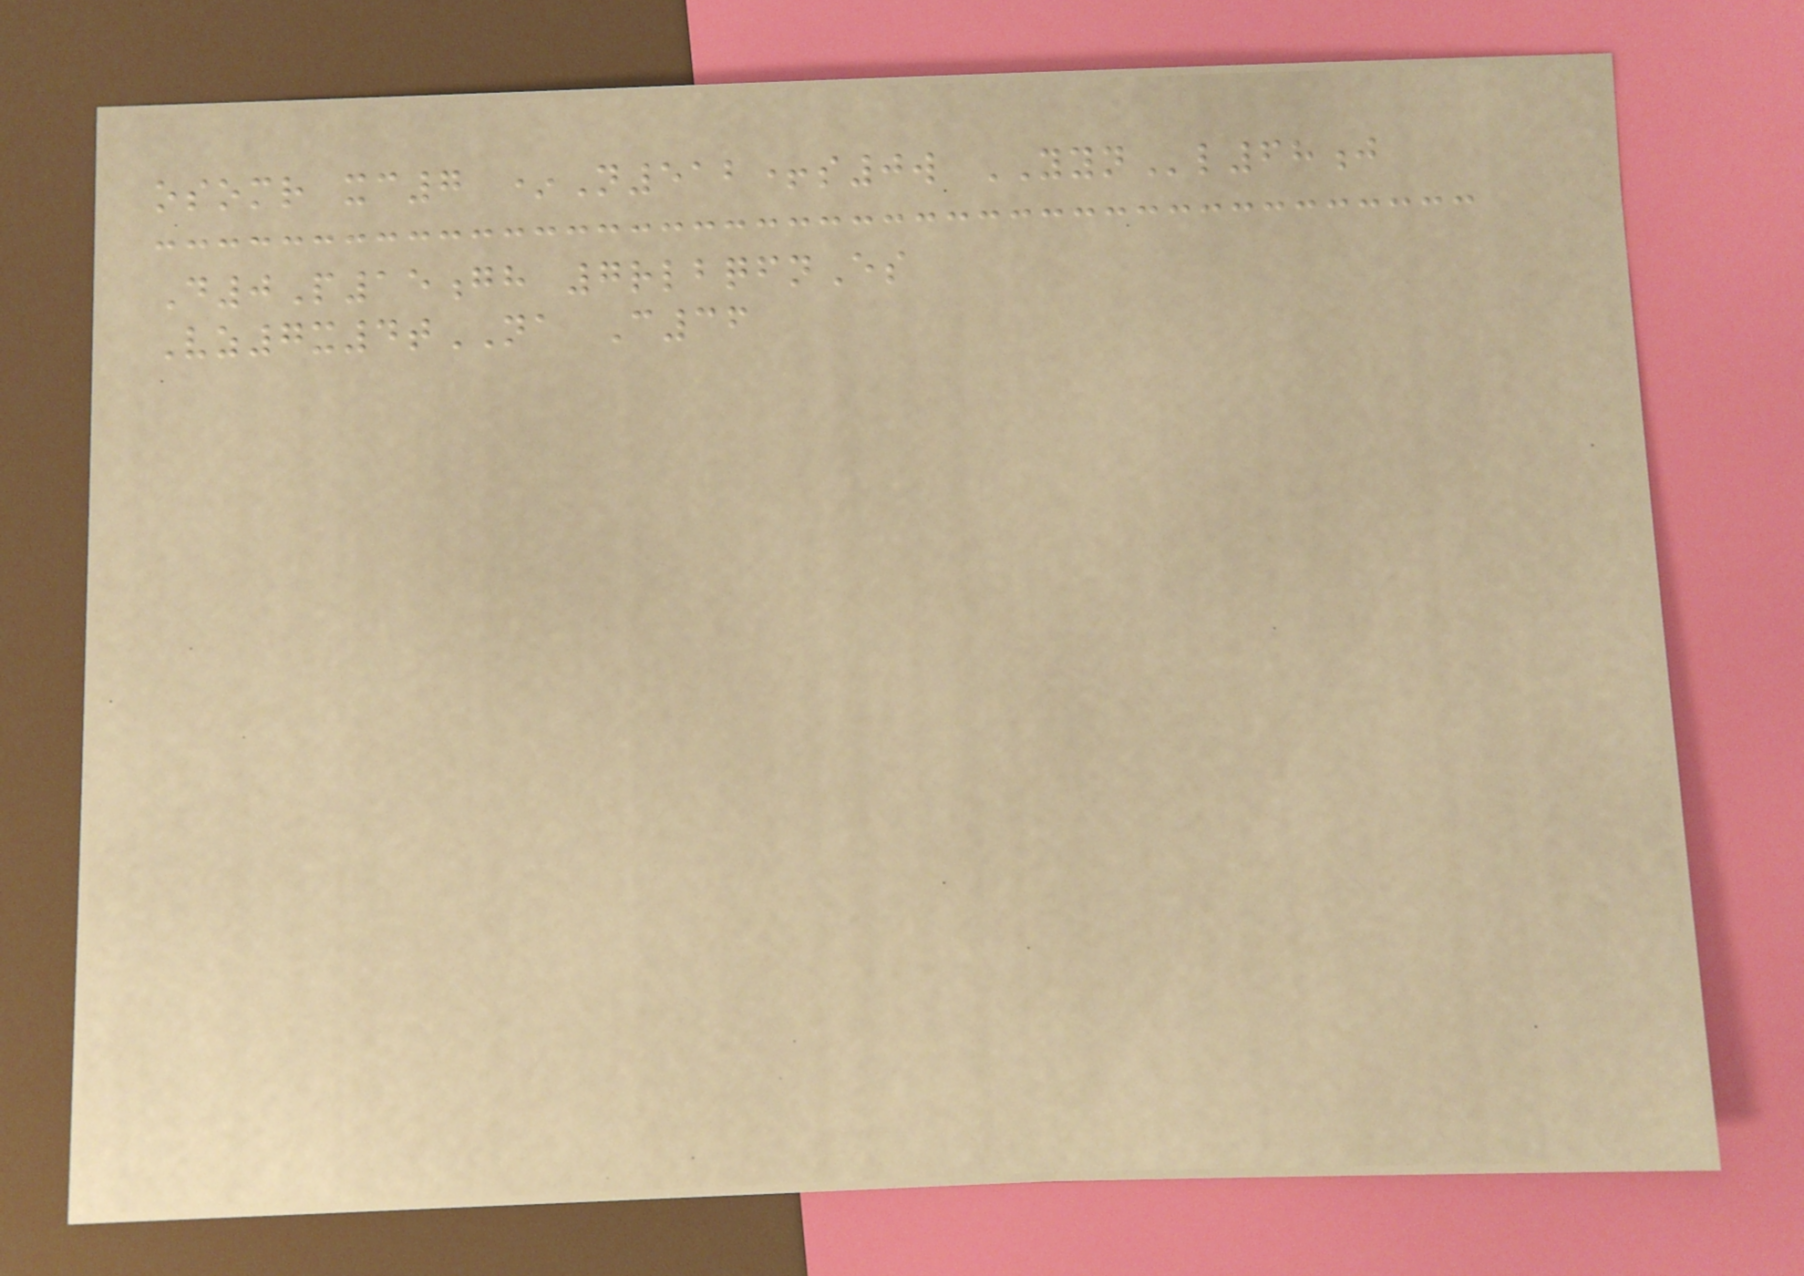osomr xc7 *N512+s0w YYNl68j
D0P15gh 7rlbqfnEs
Vz7x4tNA C36
